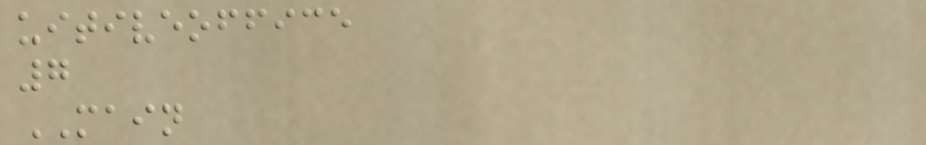uitiveoffice
7
MAIN
